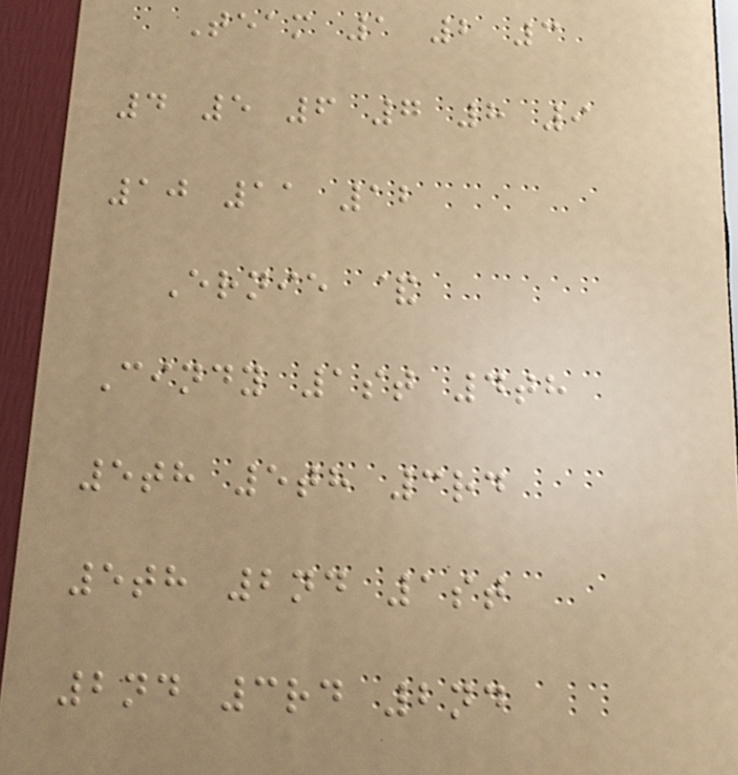Team 1 2 3
4 5 6 7 8 9
10 11 12
Ernie &
Cindy 1st 4th
5th 5th 3rd
5th 2nd 1st
2nd 3rd 2nd
